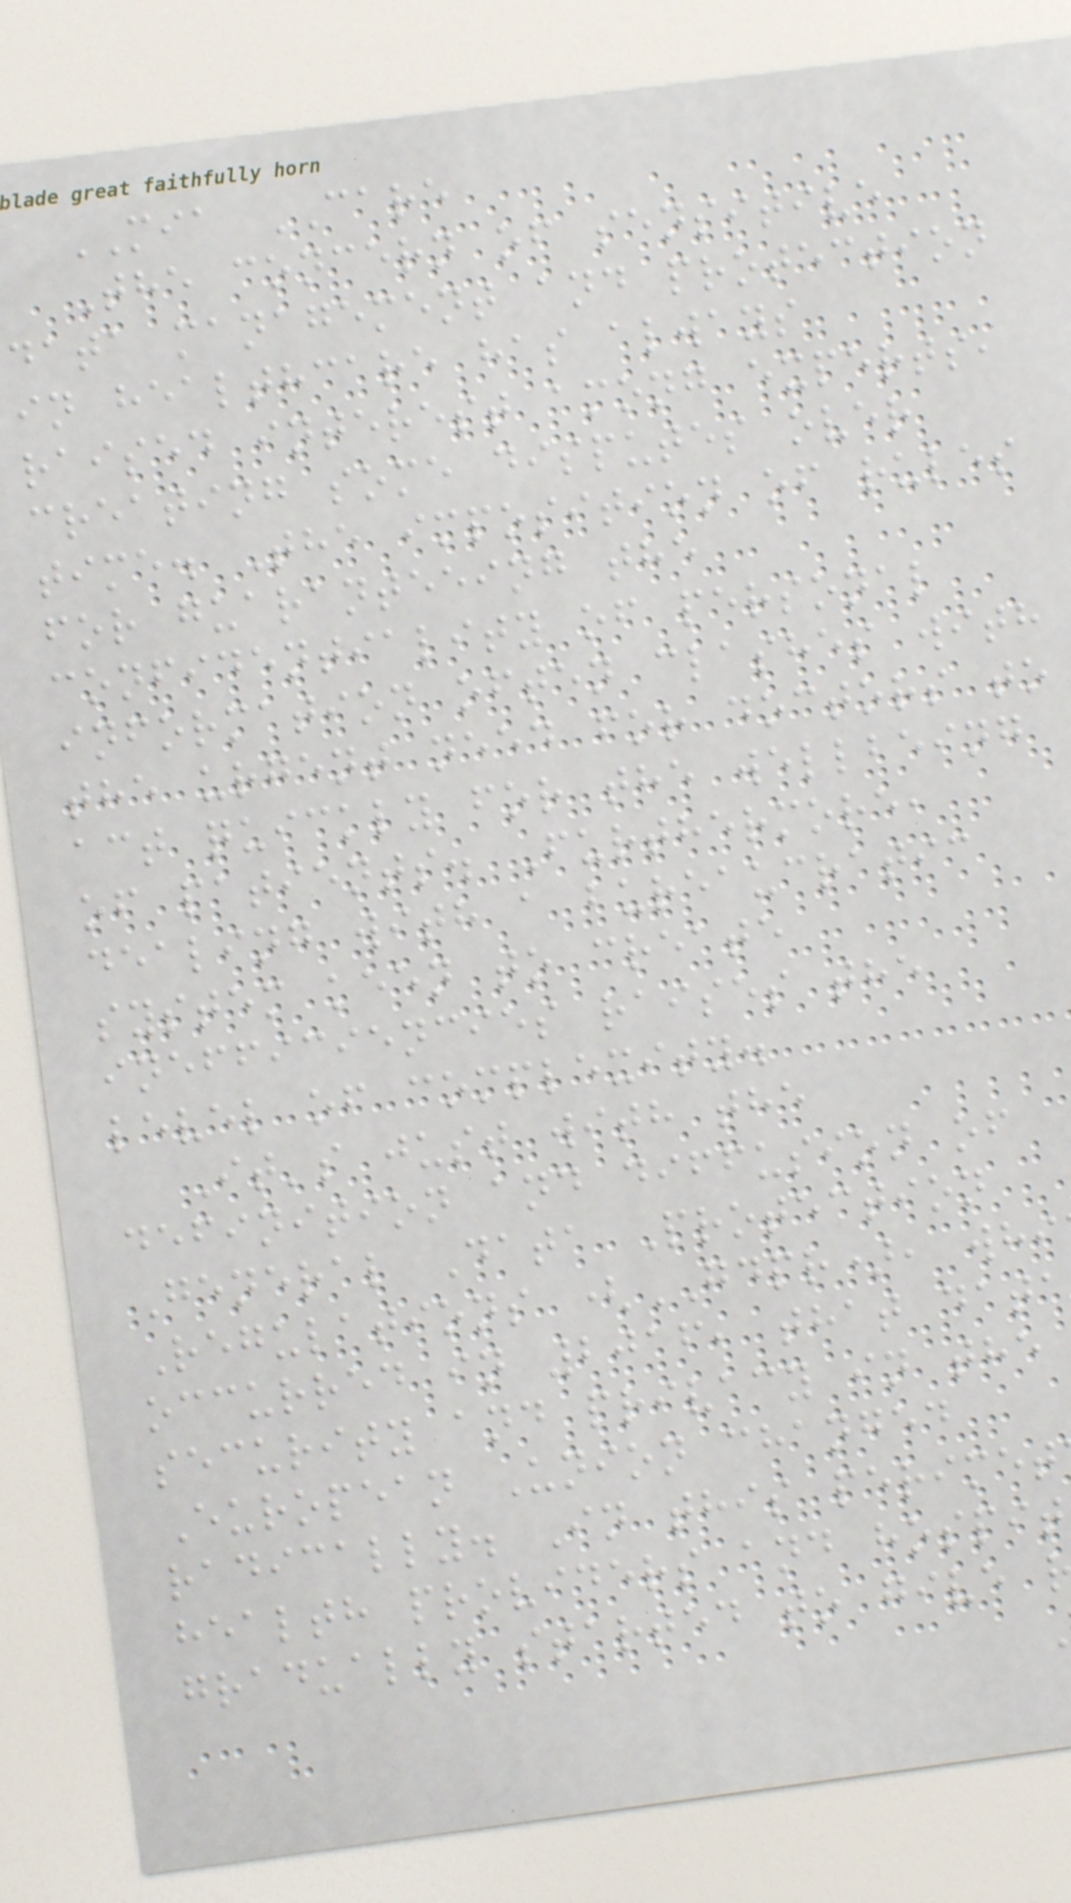MIA CARE
The concern of sensitive
data management and protection
in healthcare has always
raised interest among experts,
creating some disputes over
time. The imposition of rules
for guaranteeing the
confidentiality of personal
information often clashes with
the urgent need for doctors to
act quickly for the wellbeing
of patients. Furthermore,
dealing with a bureaucratic
system keen to create
inefficiencies raises the
level of complexity.
It's just with the
definition and diffusion of
General Data Protection
Regulations (GDPR), whi
occurred in 2016, that data
security and privacy in the
European Union changed
radically. In this perimet
health providers and hospit
gradually started to give
